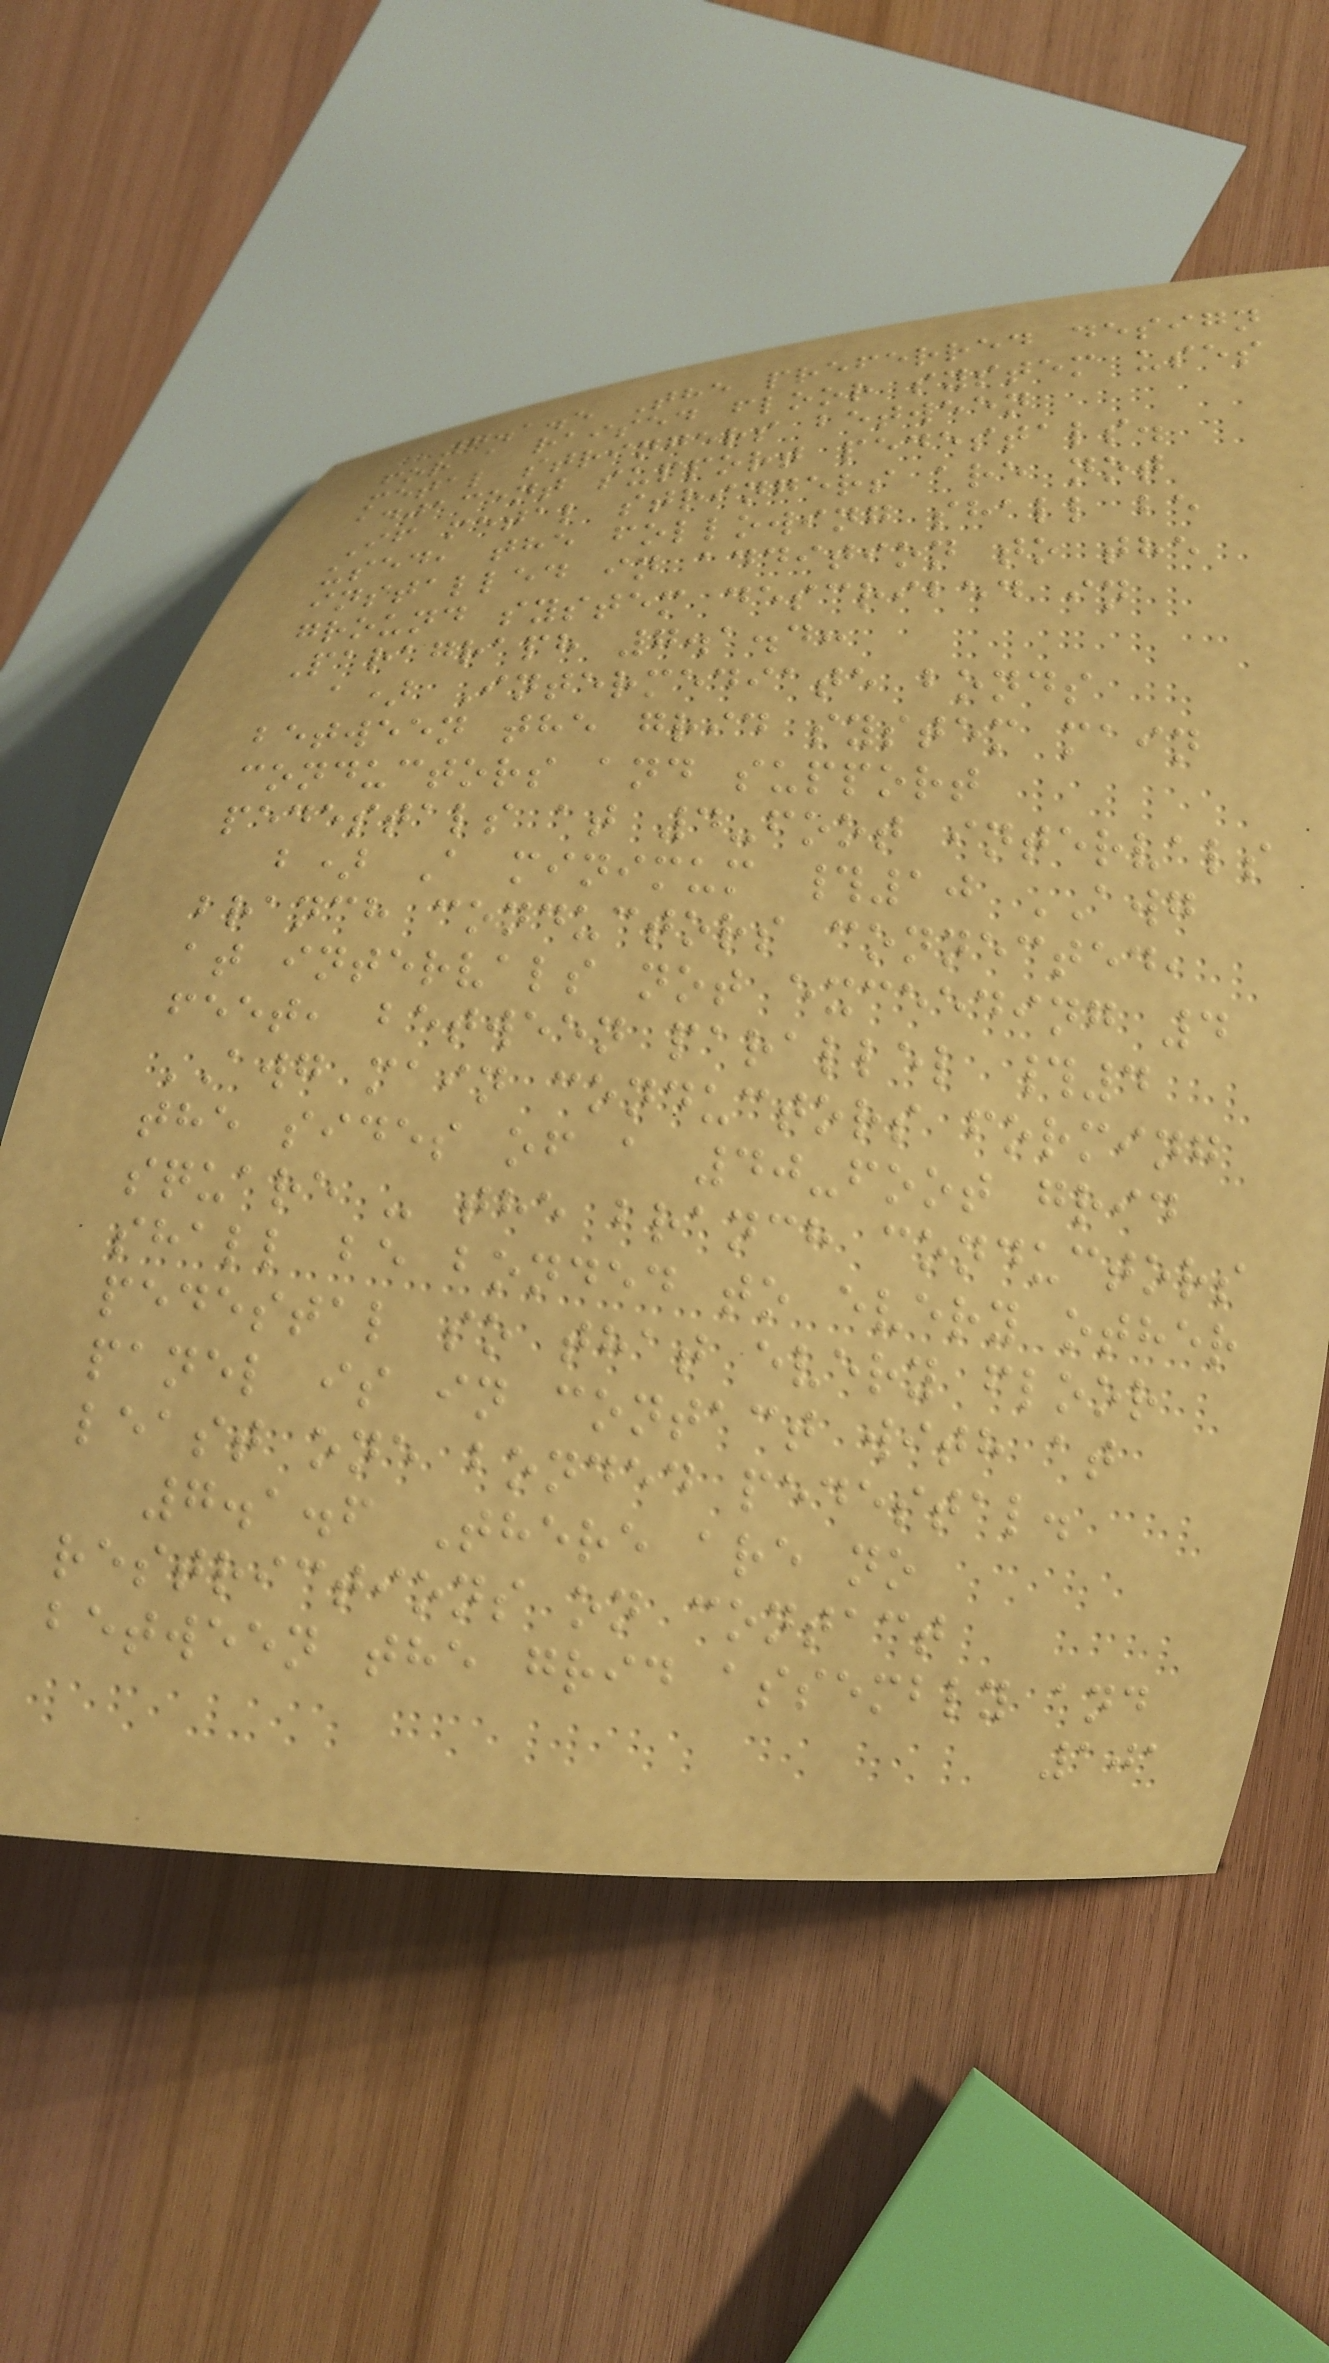7.1.5 The preferred design
for a raised floor system uses
metal stringers between
adjacent support pedestals.
If metal stringers are not
used, the following shall be
installed in addition to the
ground system described in
Paragraph 7.1.4:
a) Intermediate bonds
between the grid system main
conductors and support
pedestals at 4-foot intervals
b) A minimum #10 AWG
branch conductors connected,
at intervals not exceeding 4
feet, between parallel #4
AWG main conductors forming
the sides of a 40-foot grid
square - the branch conductors
shall be bonded to every other
pedestal so that every floor
panel is in contact with at
least one bonded pedestal.
7.1.6 There are no
restrictions on contact
between the grid assembly and
101
